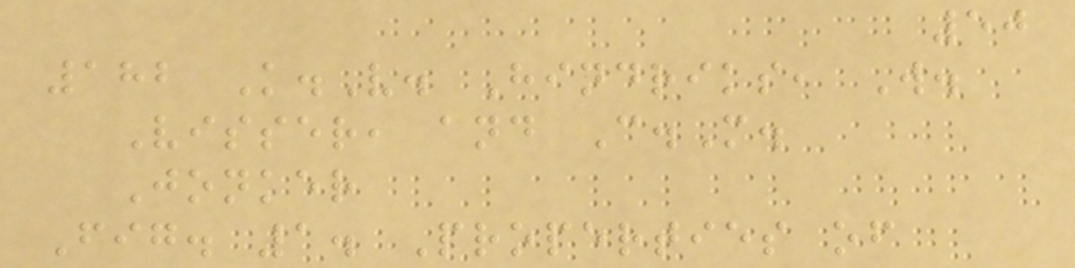50
182 K.V. Hindriks, W.
Visser, and C.M.
Jonker
Fig. 1. Properties of
